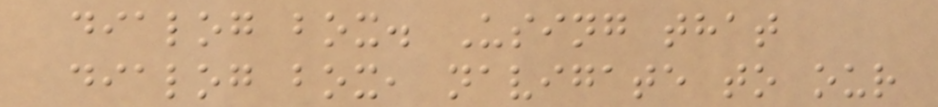dialog box. Using that
dialog box, navigate to our
